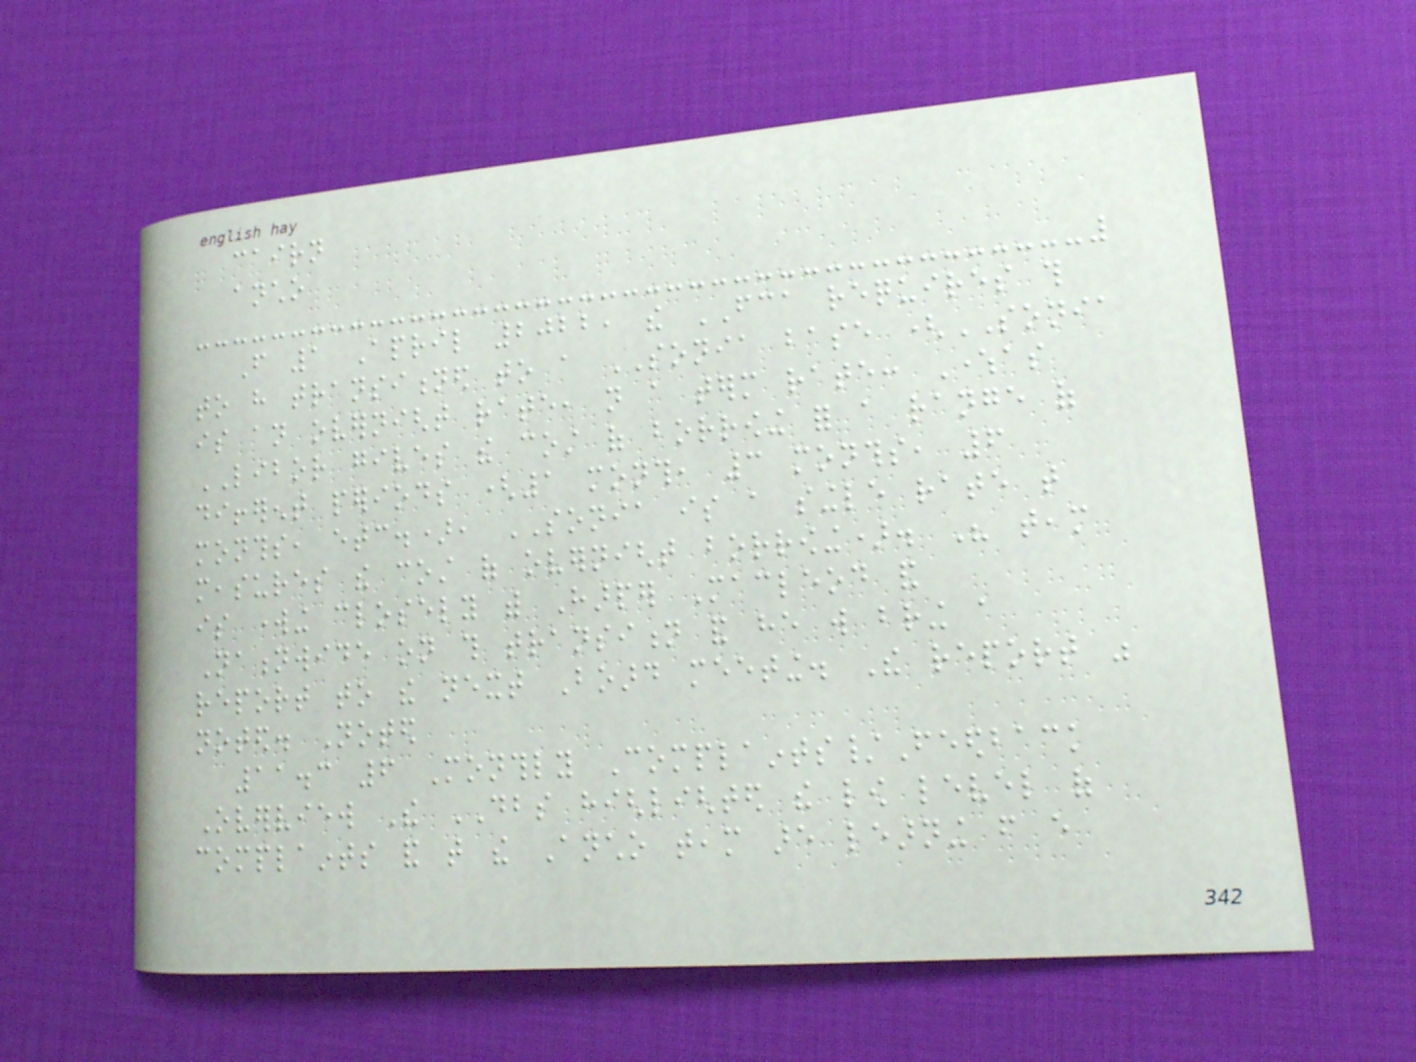cairn
ancho
From 1 April 2022, the FCA requires this
to have transitioned to a SONIA base (SONIA
is an overnight rate, not a term rate: Whereas
LIBOR gives the cost of borrowing for a range of
different periods (1 month, 3 months, 6
months, etc.), SONIA is a single rate that
measures the cost of overnight borrowing). His team
is working closely with Harper Macleod and
Nationwide on this transition and he will bring a
report to the next Board meeting. The report was
noted. Noted
11.3 6 Monthly Complaints/Feedback
Overview The DBS highlighted the low level of
complaints and that the Ancho team are learning from every
